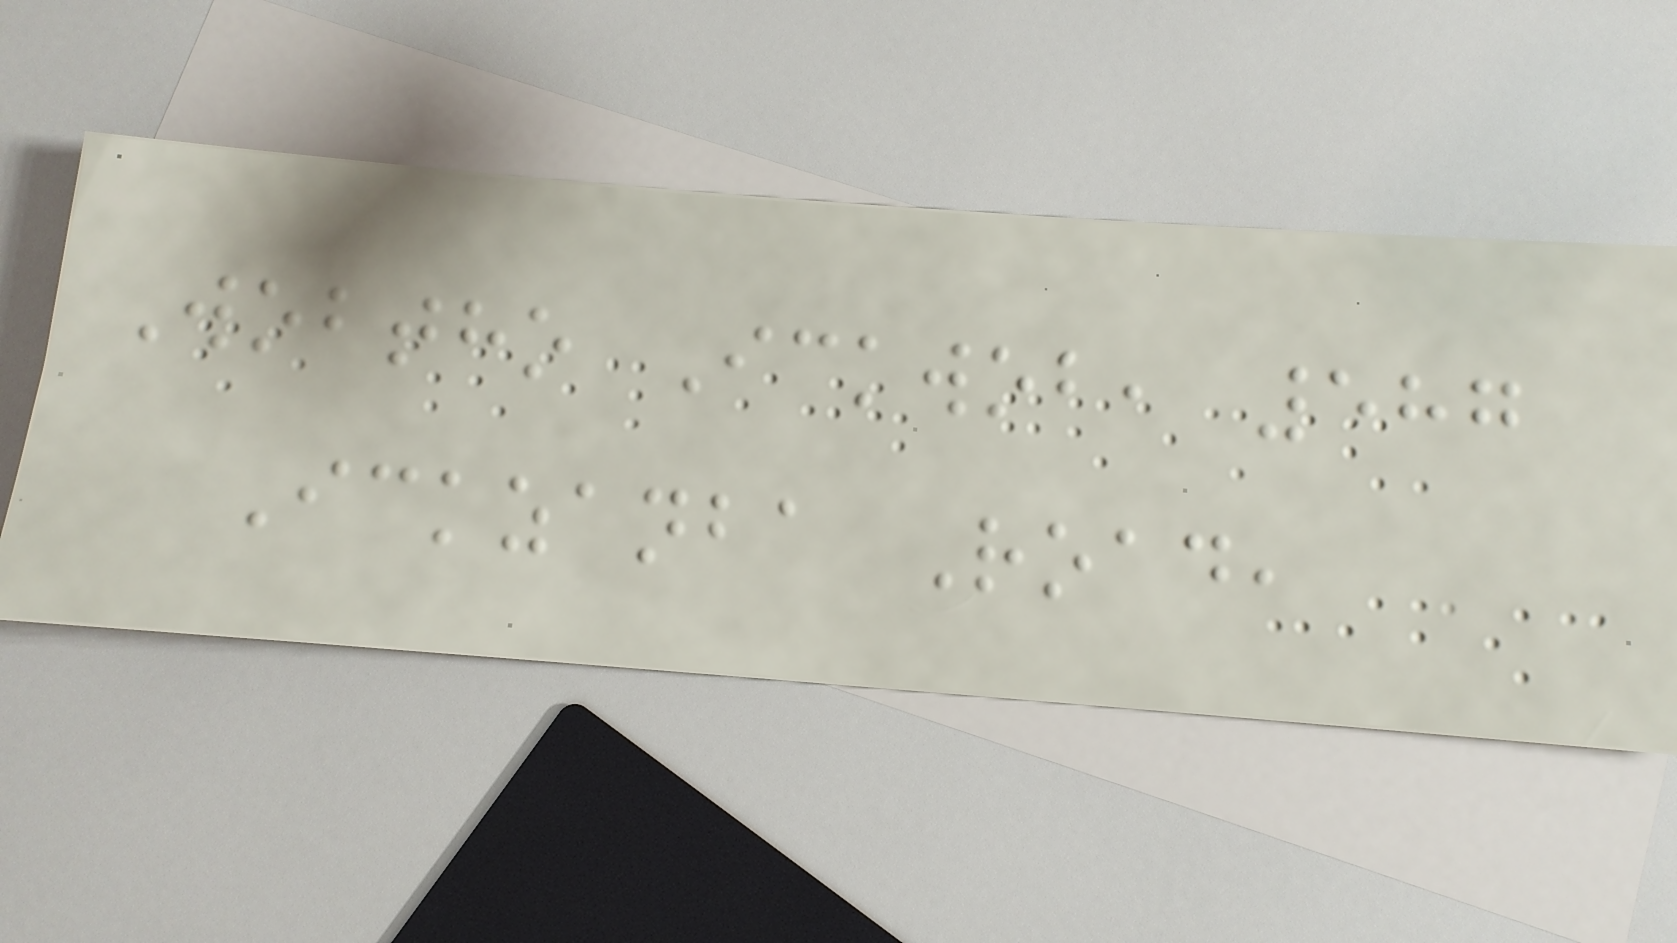Wobtho Ickwob, 587
Ickzanba Road,
